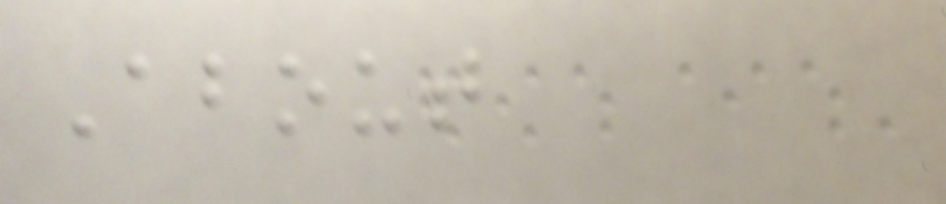About
